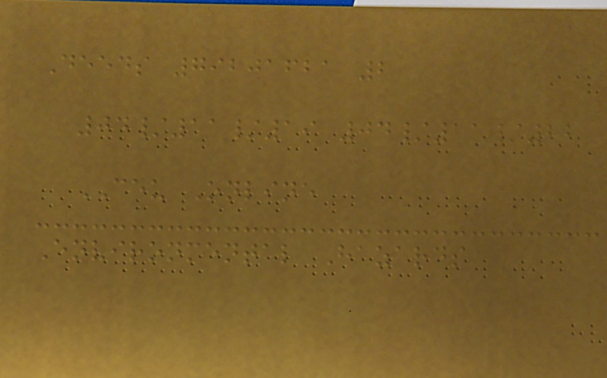Deeds 79201621 2
04/11/19 04/11/22
CEU Online
Environmental Hazards
